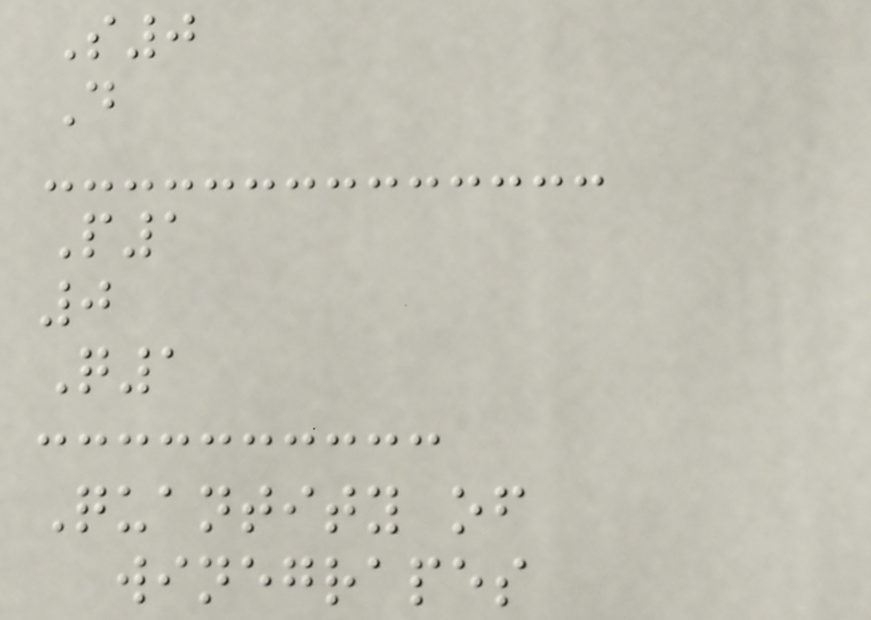S0
D
P1
0
Q1
Quantity of
winegrapes
